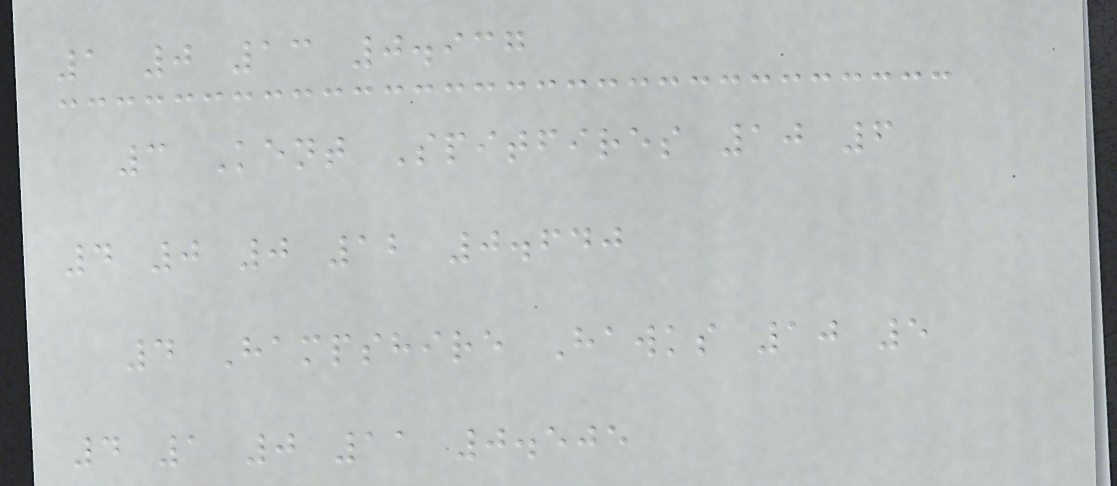1 0 13 0.937
3 Kent Spitfires 10 6
4 0 0 12 0.640
4 Hampshire Hawks 10 5
4 1 0 11 0.505
